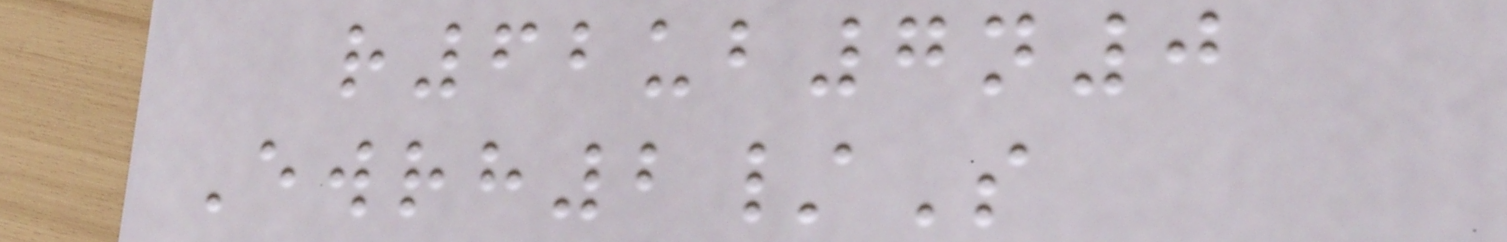r62ub7n0
Ewrh2/S
